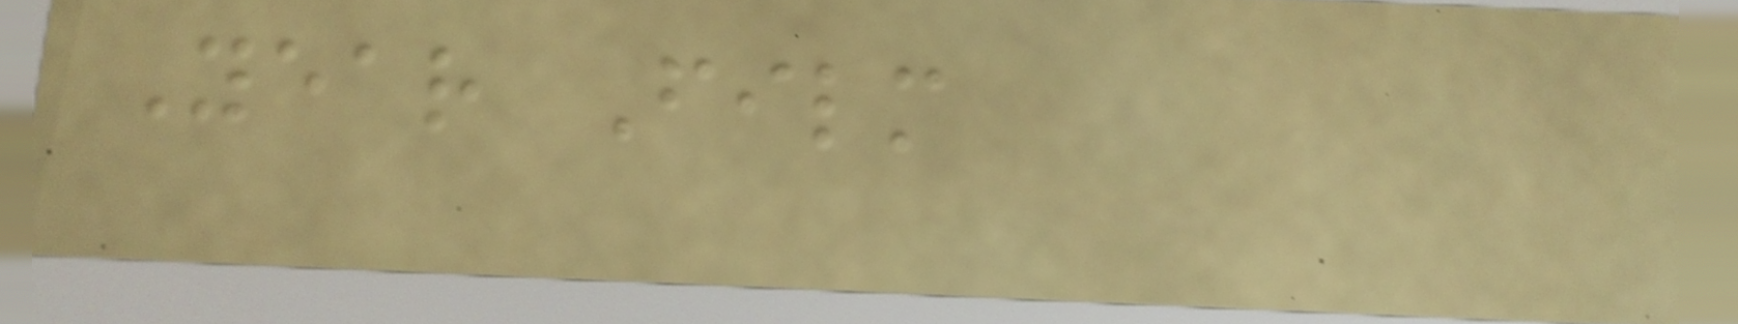Year Film
